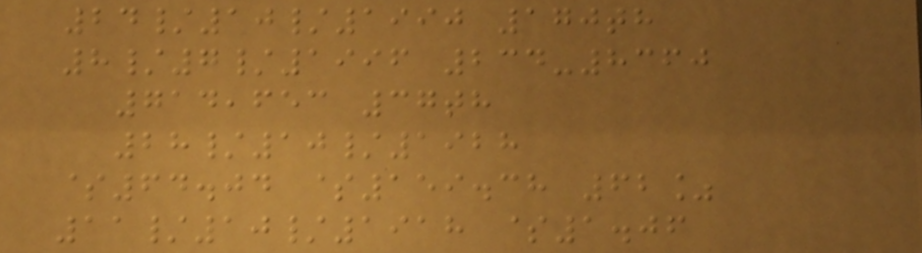24/10/1990 170th
8/7/1996 234-8360
714,653 37th
28/10/1928
$64.04 $159.38 62%
11/10/1918 $1.06
